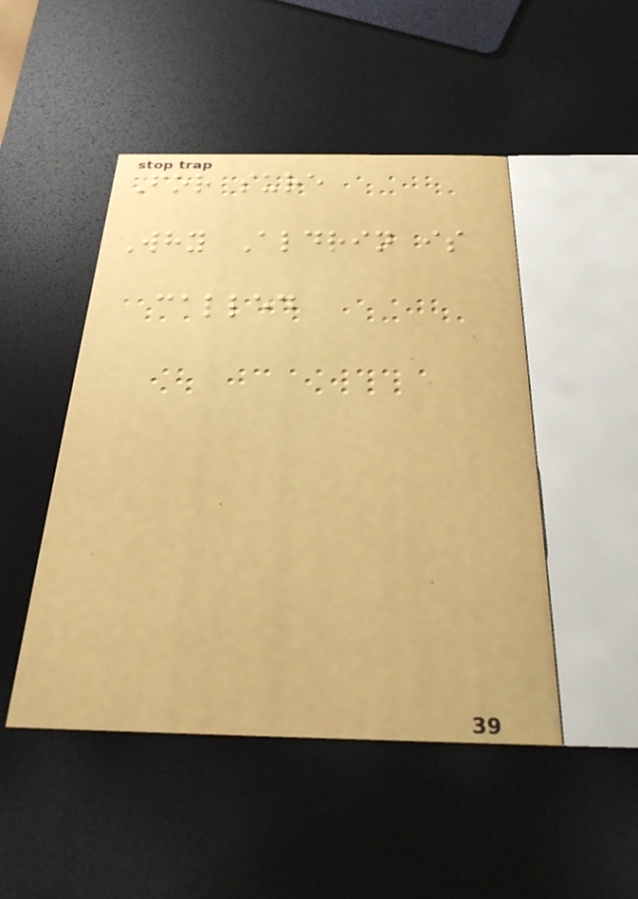For sure
Why Aldrin is
called
